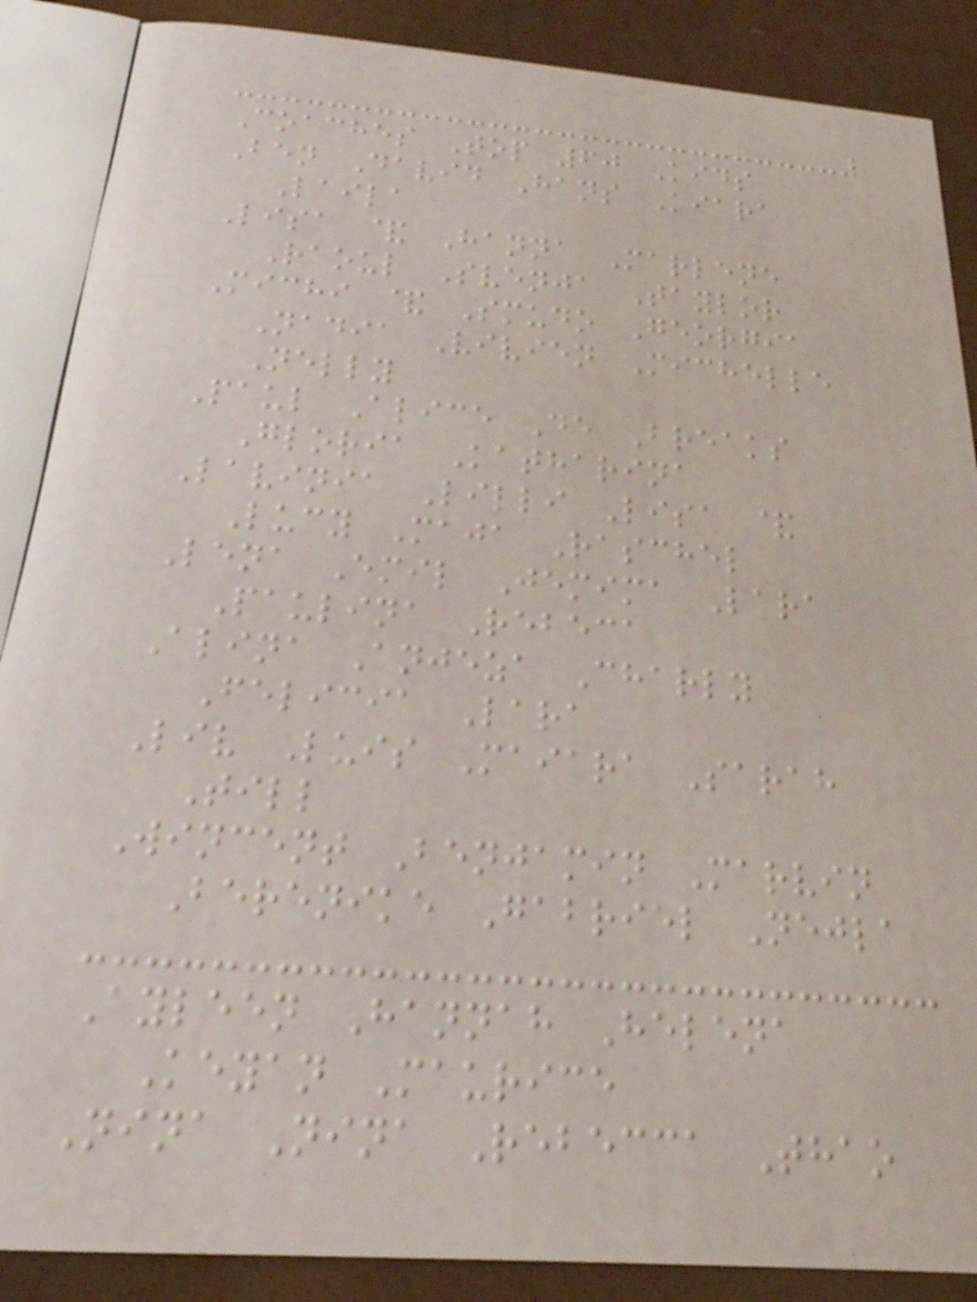Coaches Top 60 Kids
Ben David Hans Kiara
Laila
Lisa & Hanna Marlene
Raoul Svenja Taylor
Michi & Smudo Georgia
Nadia Vivien Michelle
Nelly
Paul Alice De Breaks
Gloria Katharina
Lavinia Lilli Lisa &
Lucy Maja Raschel
Lena Emil Jemima Lara
Paulina Rebeca
Alina Anjeza Charly
Felicia Lara
Liv Luis Maiara Sarah
Till
Wincent Benjamin Marvin
Berenike Gabriel Nejla
Ayleen Hannah Helena
Keyan Maurice
Nina Nina Rebecca Thao
